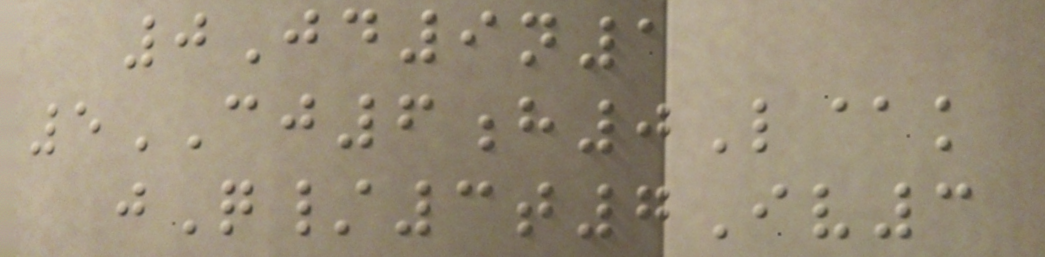0Jd9n1
5CJ6h0L@k
jQ/3t7Iv3
